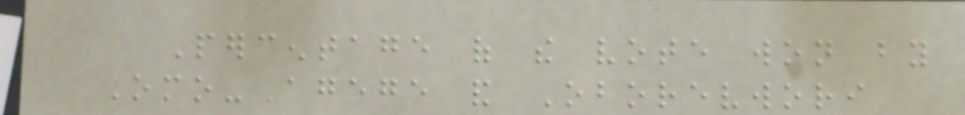Percentage of the vote won by
Omo-Agege and Oborevwori
